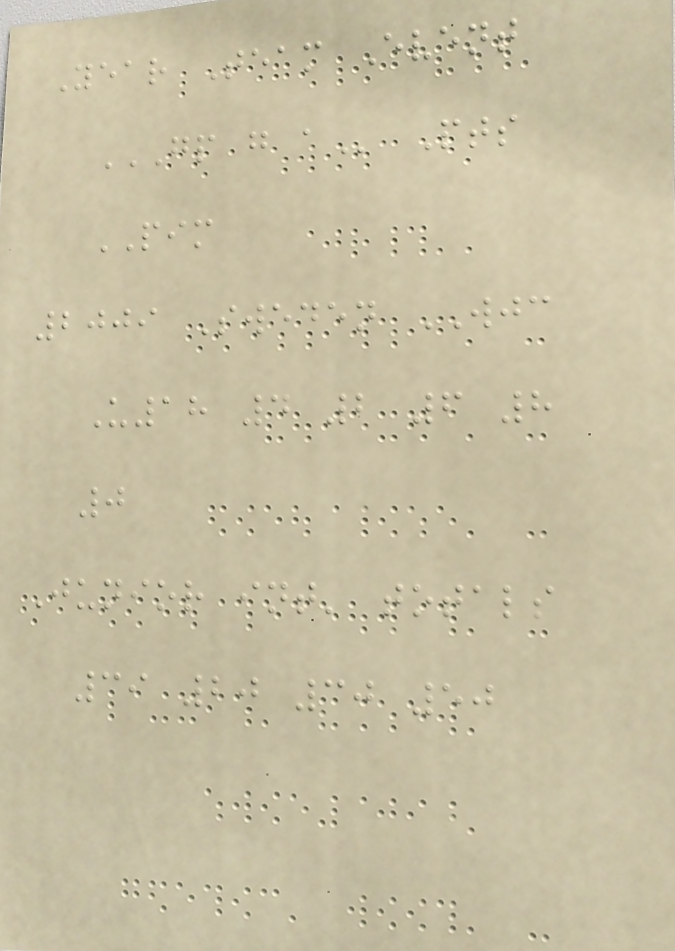Year Team Event
GP G A Pts
PIM
2009 Sweden WJC
U18 4 2 6 8
0
Junior int' totals
39 20 30 50
